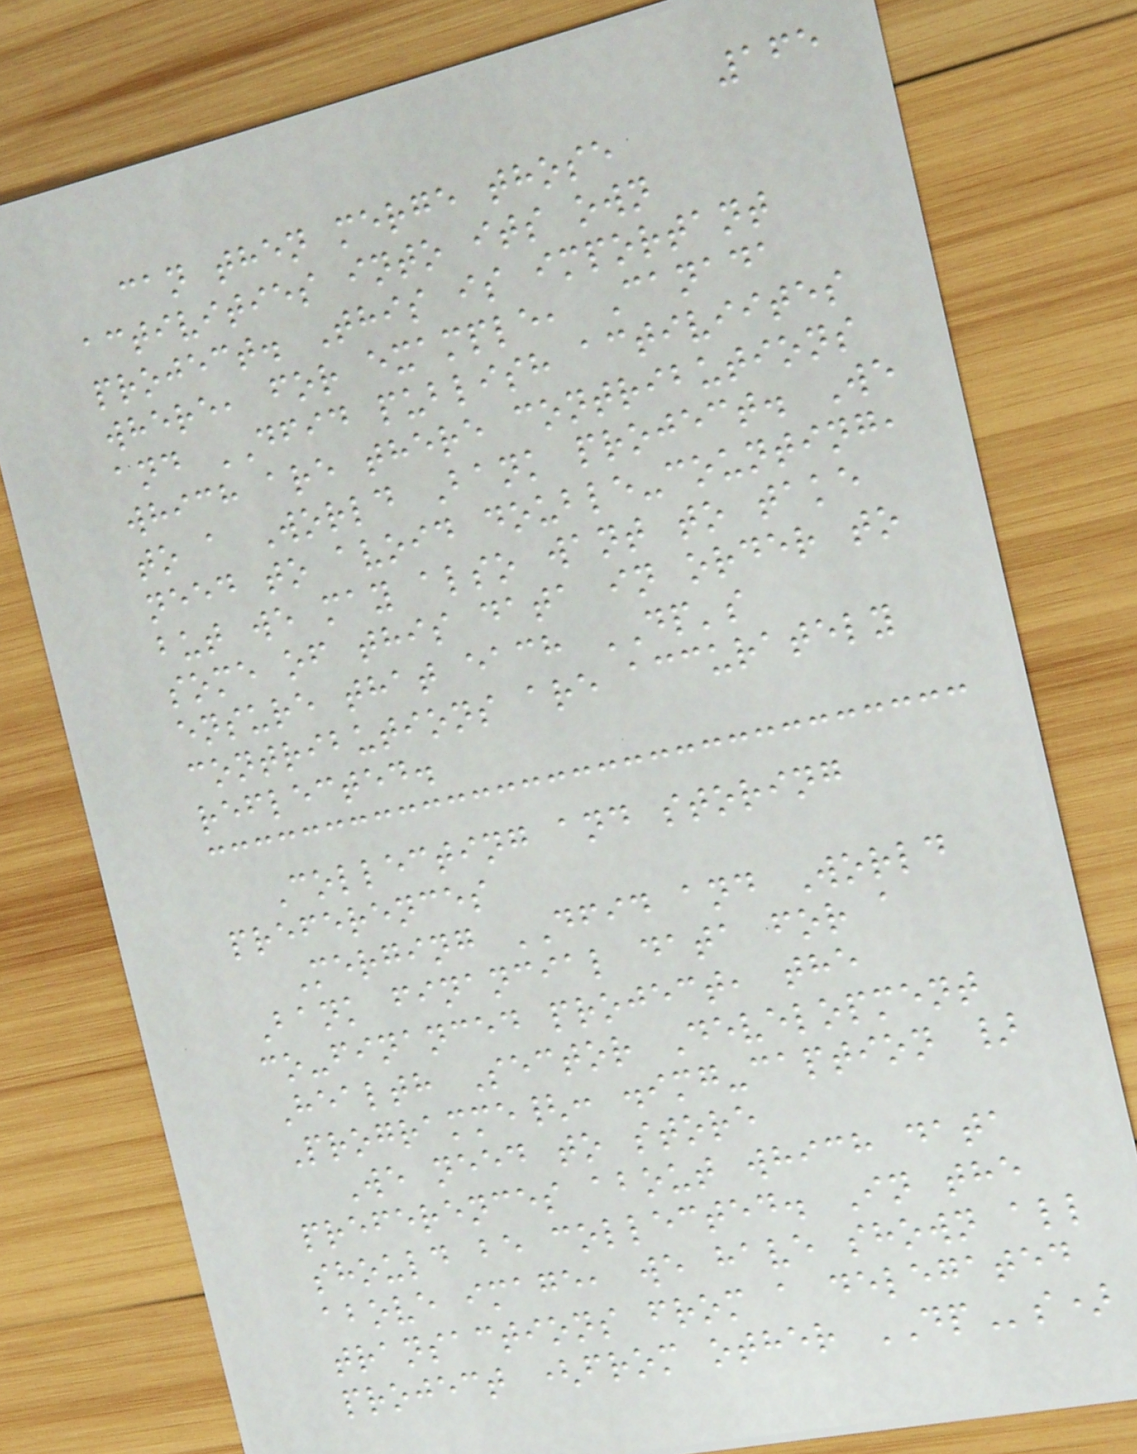165
can then merge those
activities into its own
project. This is important
where, for example, Canada
and DFID publish activiites
which are there contributions
to a World Bank project. We
need to avoid double-counting,
but we may also want to take
some of this data in order to
ensure that each DP's
contributions are accurately
reflected.
Collecting and storing
preferences
Merging DFID and World
Bank financial data for a
co-financed project, the
Health Sector Development
Programme{: .img-caption }
We need to store
preferences about which data
should be collected. In the
above image, we have shown all
transactions from a delegated
project (from other DPs)
